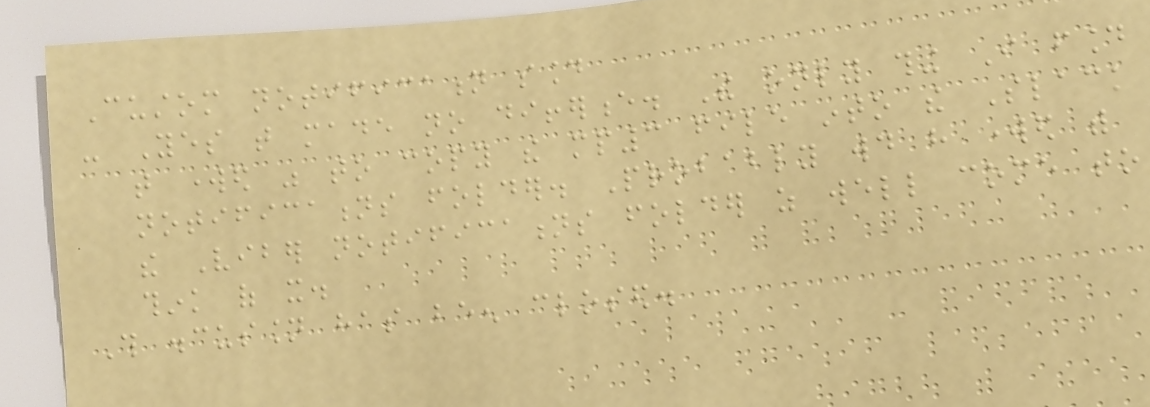Custom notification sound
- Yes that made no difference. The only thing I found
that worked was to copy the mp3 file into the Slack
notifications folder. Probably would have worked with
the Viber notifications folder as well come to
think of it.
This discussion has been closed.
